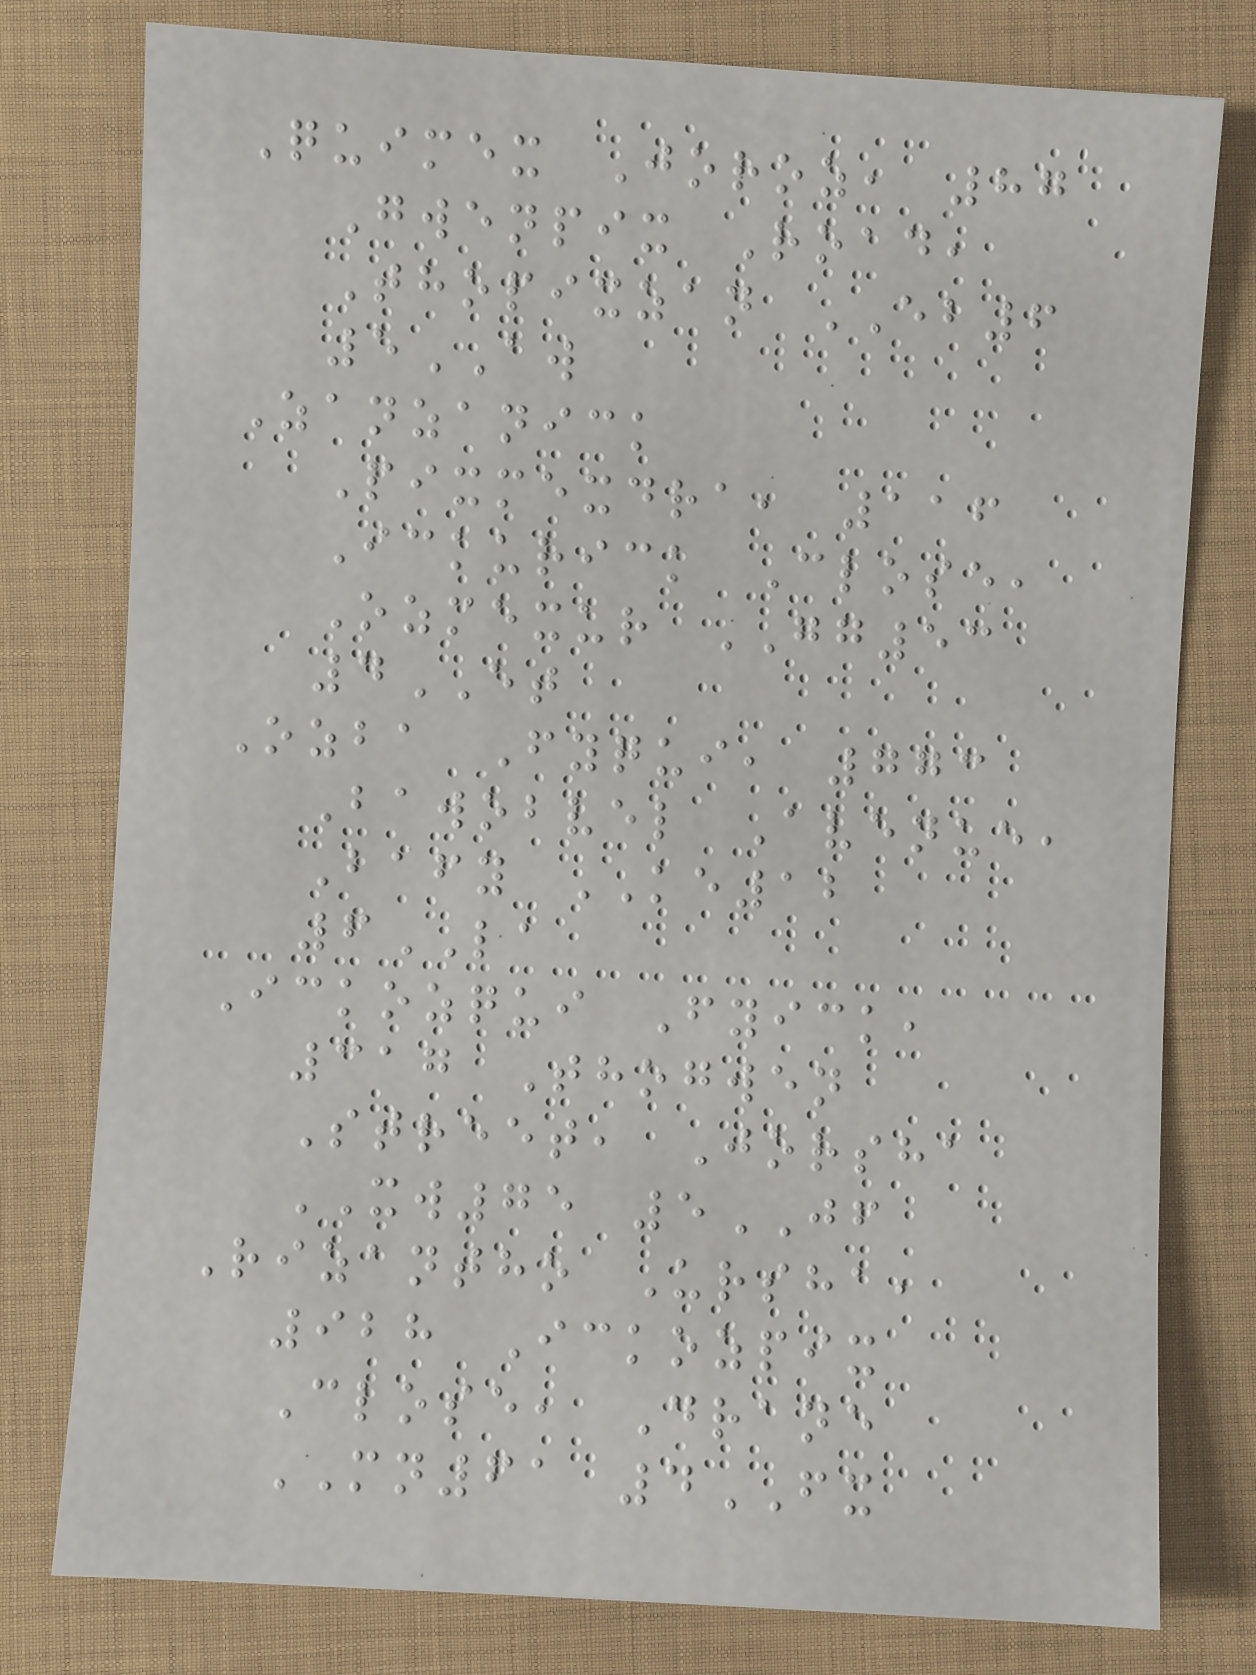Quimex Joroz, 87
Gwenpix Road,
Thopixzan EB6
5AW
Zanzanick
Pixmexdra, 116
Ickurick Close,
Ozmexur GG53
4ET
Ozba Fyqui, 773
Bawobvel Avenue,
Bafy KE12
6LA
Ickozqui Fyick,
317 Thogwen
Street, Jorsha
XW75 5JF
Rizantho Ursha,
928 Ickozpix
Close, Drane
MN61 4FX
